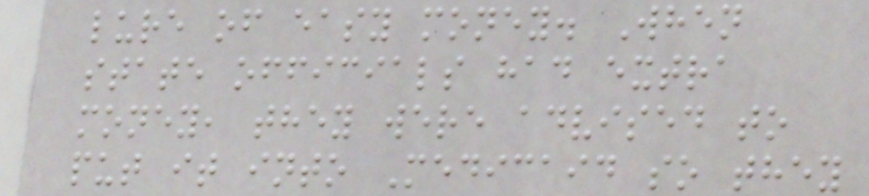lure of easy money. When
state officials had extra
money, they were advised to
put it into Medicaid so they
